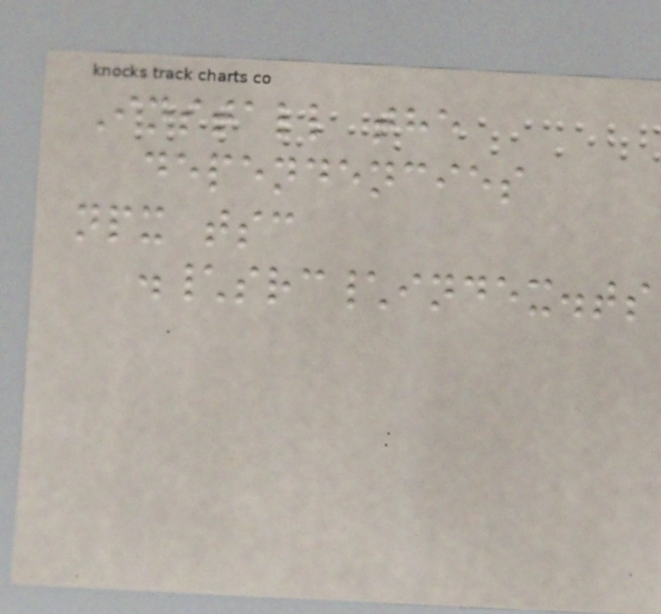Install the
dependencies
npx tsc
.\src\index.ts
